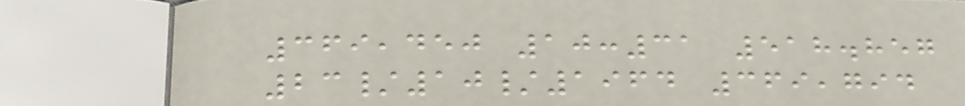369,450 10:31 518.857
23/10/1964 369,794
